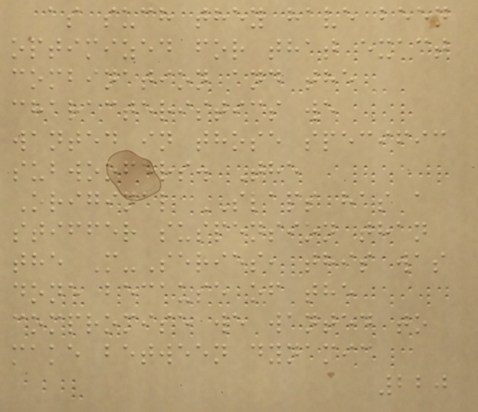as such they have been
optimized for that exact
combination and the
characteristics we
wanted in those specific
subwoofers. The
Original SLAPS has a
stiffer suspension than
the M-Series, this was
done because of the
compromise we wanted to
make between dynamic
220
